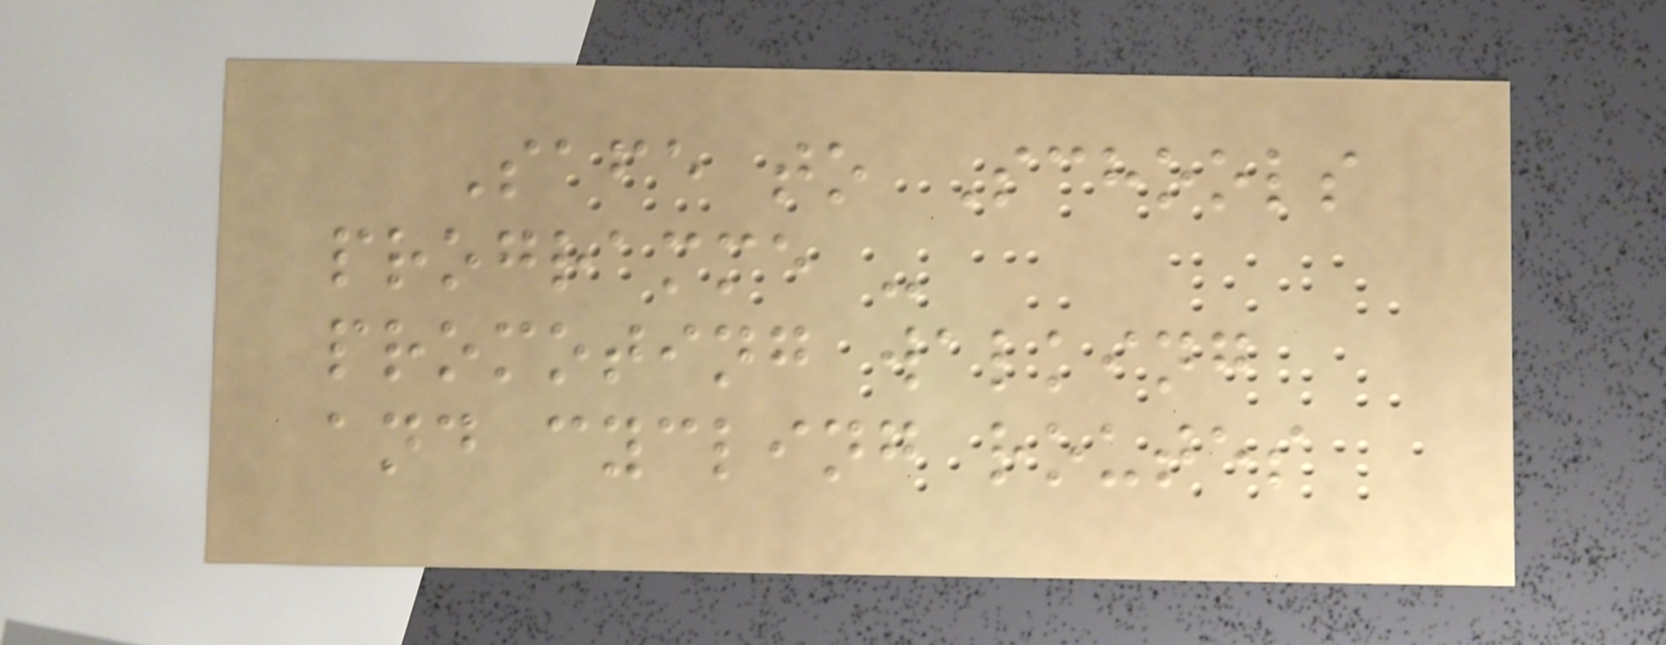Safe to Schools
programme -
promoting walking
and cycling routes
